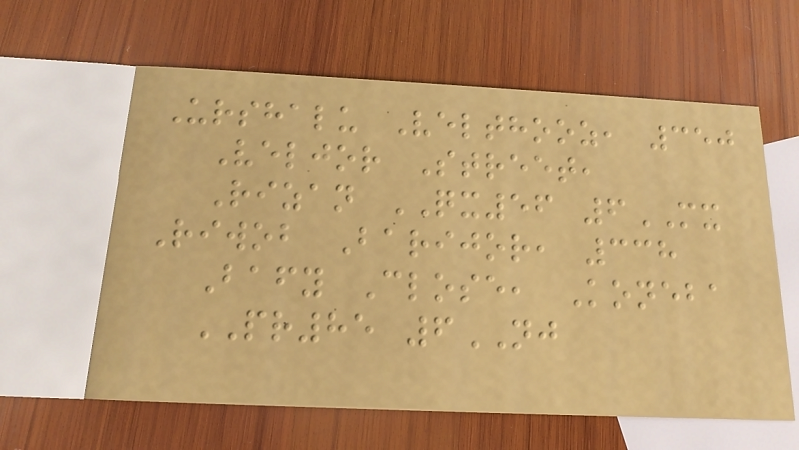Urshalu Velthooz, 350
Veljor Street,
Rizan QX56 6MX
Riwob Barijor, 338
Bafy Close, Koneba
PR85 6NJ
